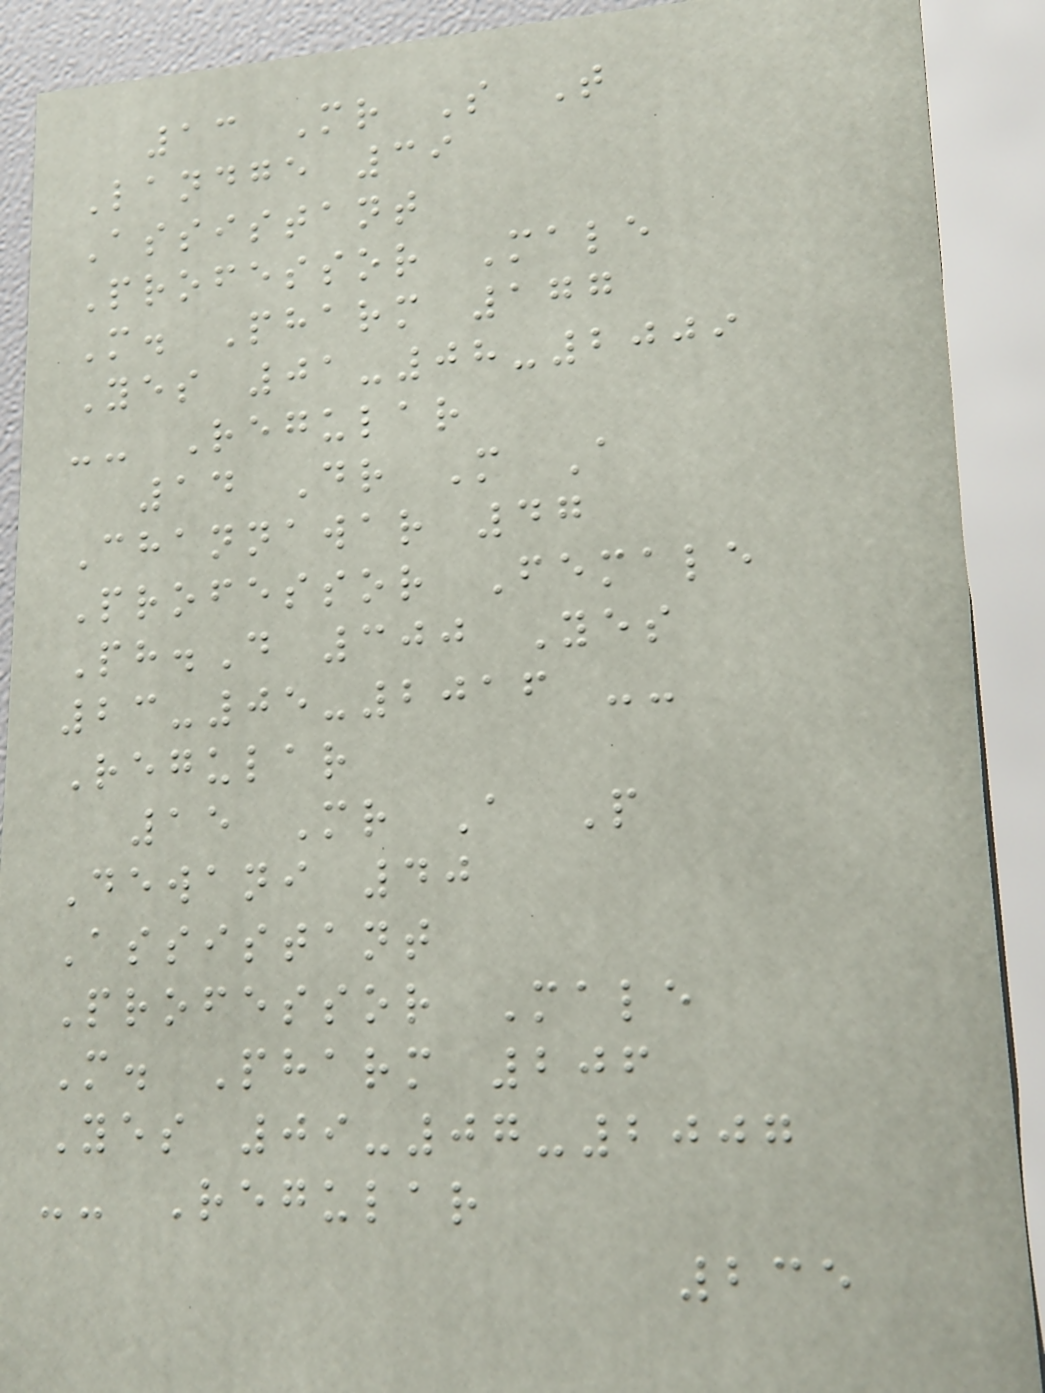13 Mr S T
Landge 39
Assistant
Professor Male
M. Pharm 177
Yes 01-08-2009
-- Regular
14 Dr M A
Channawar 47
Professor Female
Ph.D 300 Yes
23-05-2016 --
Regular
15 Mr A P
Dewani 40
Assistant
Professor Male
M. Pharm 206
Yes 09-07-2007
-- Regular
235
